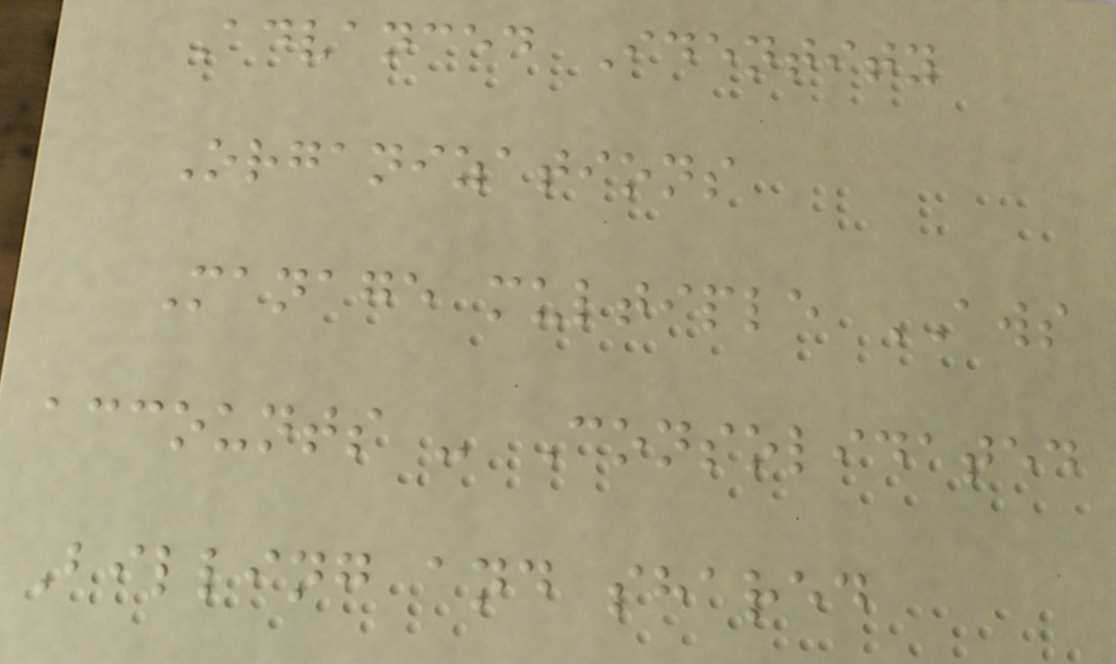Advanced Identity
Organizations
Manage multiple AWS
accounts - Consolidated
Billing and shared
